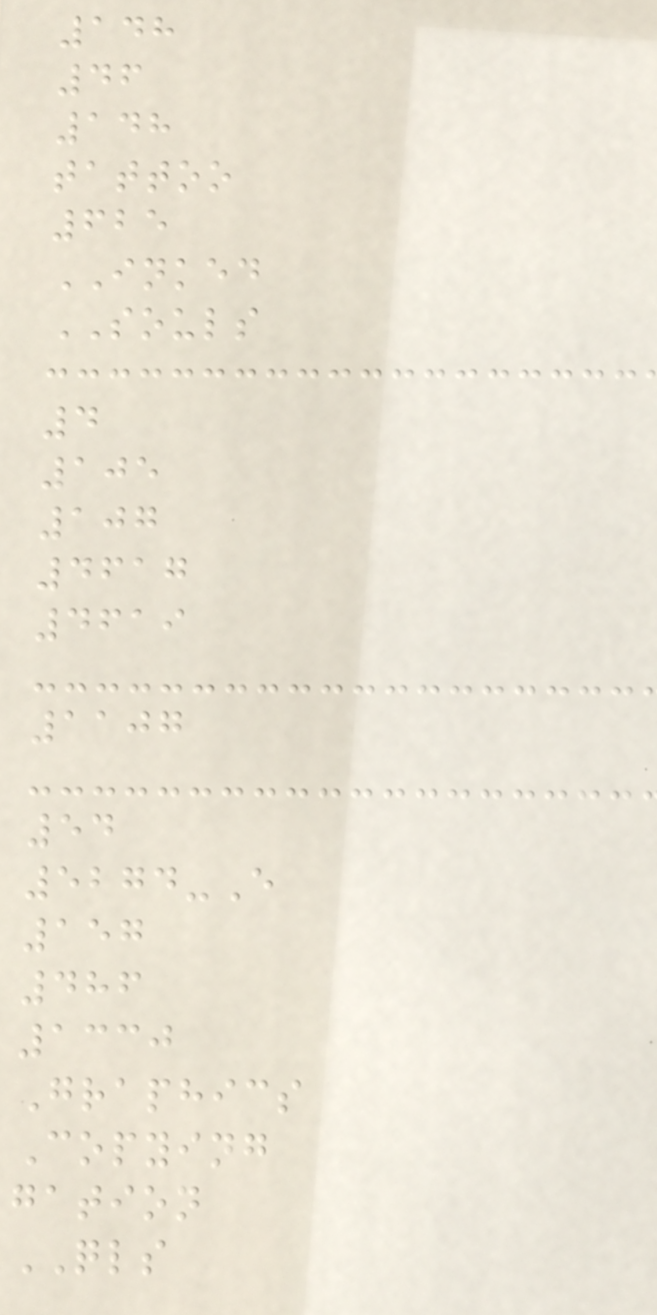148
46
148
tattoo
625
INKED
SOULS
4
105
107
4617
4619
1107
54
5274-E
157
486
1330
Graphics
Copying
gation
QLS
